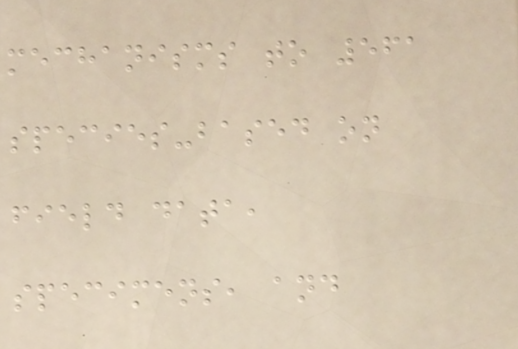mechanisms to 561
species-based on
field data,
specimens, and
